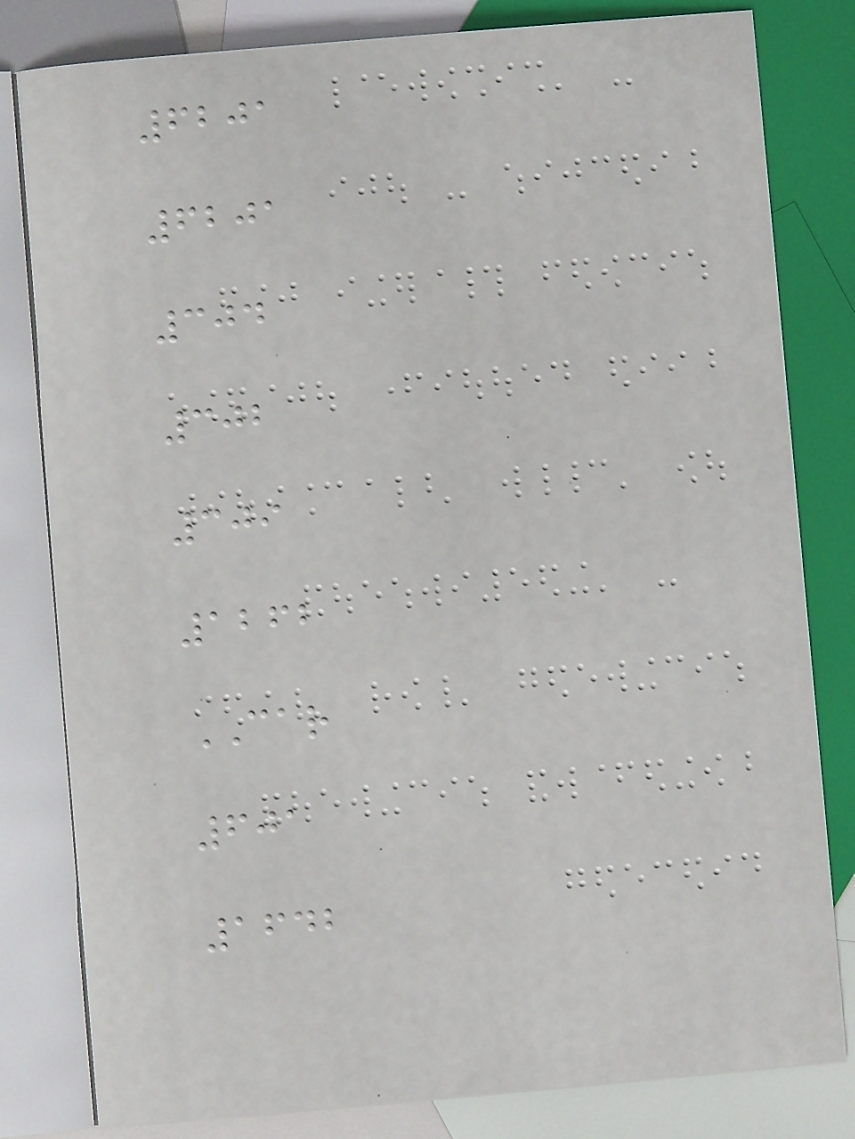6201
6201
304
302
309
1262
CAR
601
1642
